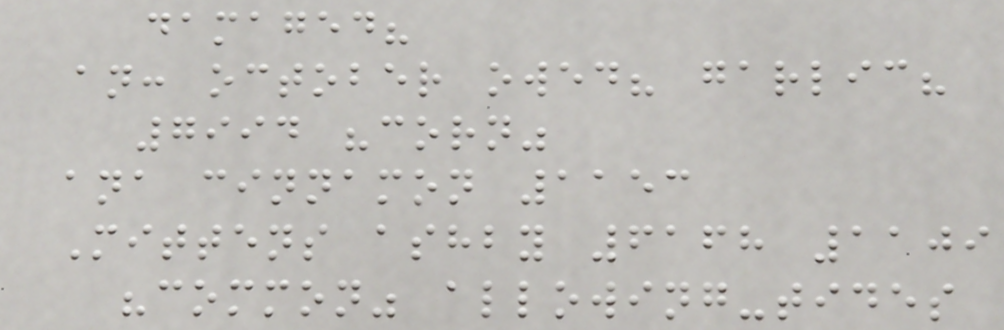damaged?
an: october owed? garlic?
7994 "corn"
ana cinnamon 1153
Mittens ashby 6168 1109
"common" allowing-tides
